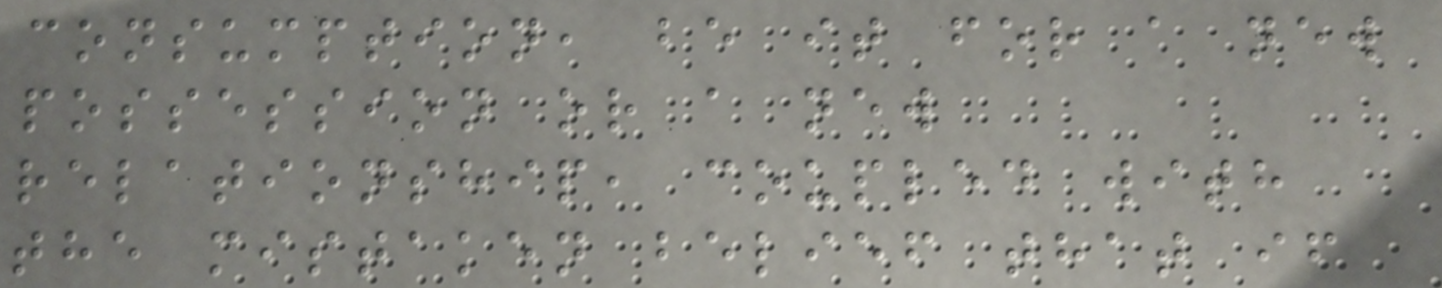consumption, be it for a new
possession or a new
relationship, coupled with
the mistaken belief that if
